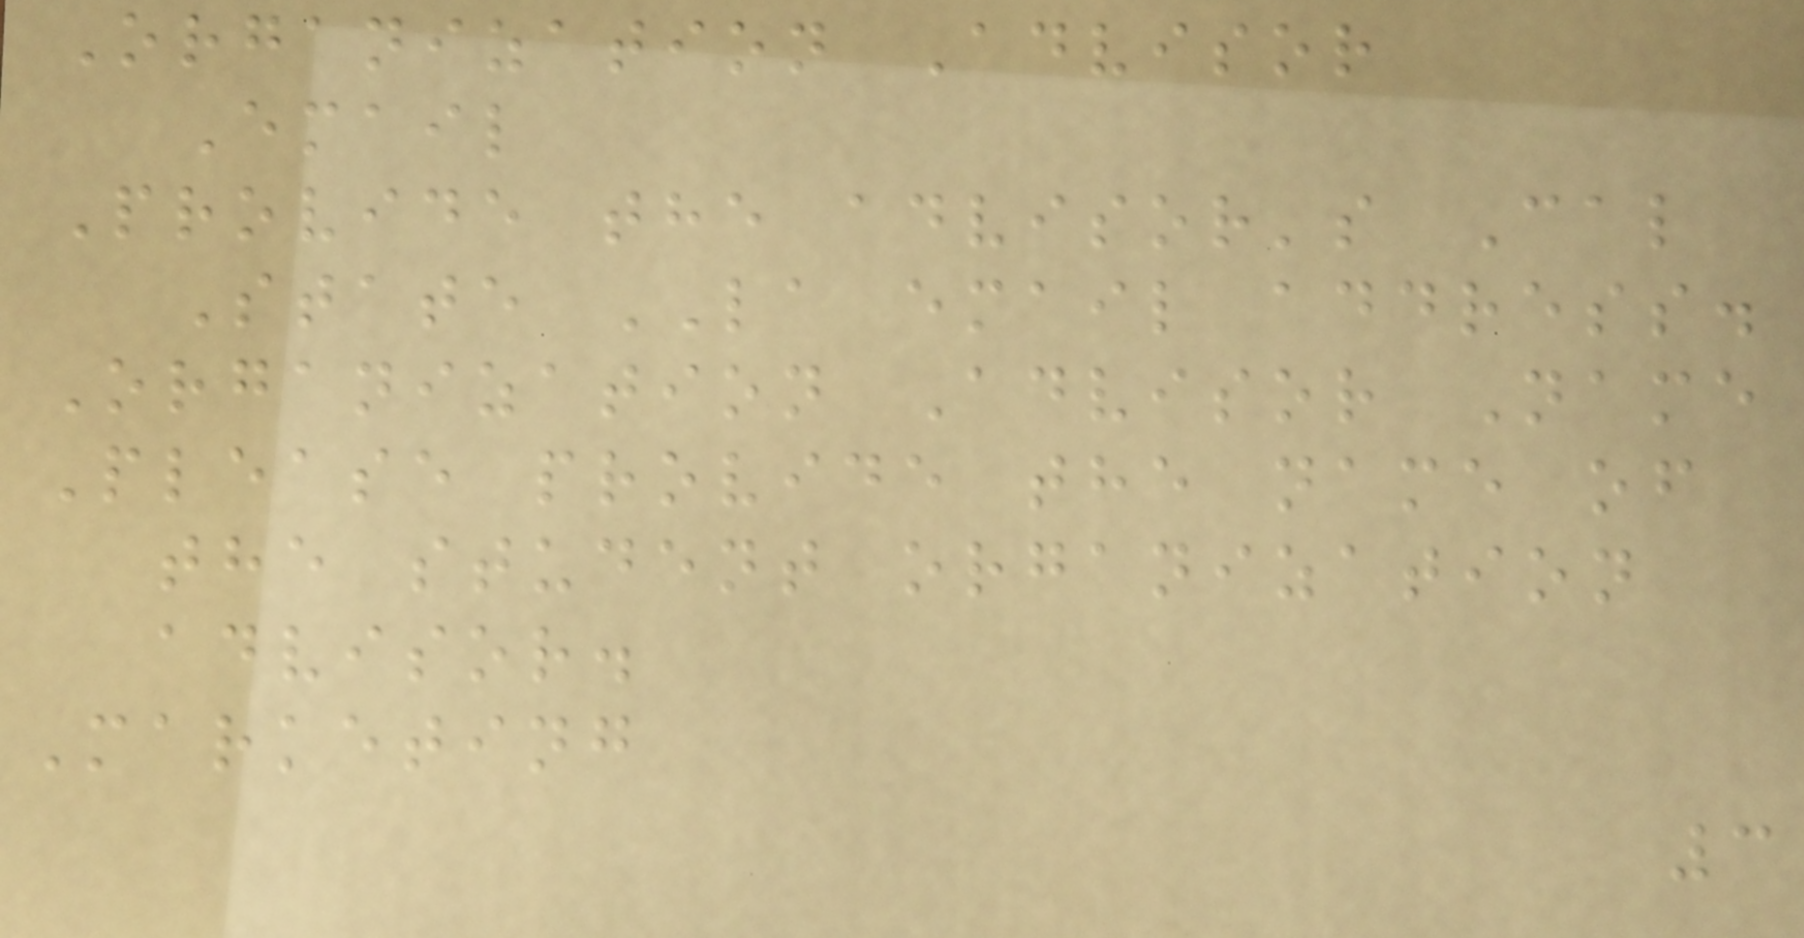Organization Advisor
Email
Provide the advisor's Cal
State LA email address.
Organization Advisor Name
Please provide the name of
the student organization
advisor.
Marketing
3
